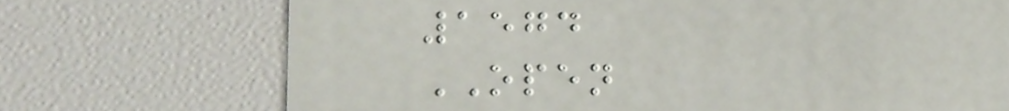1574
OPEN
